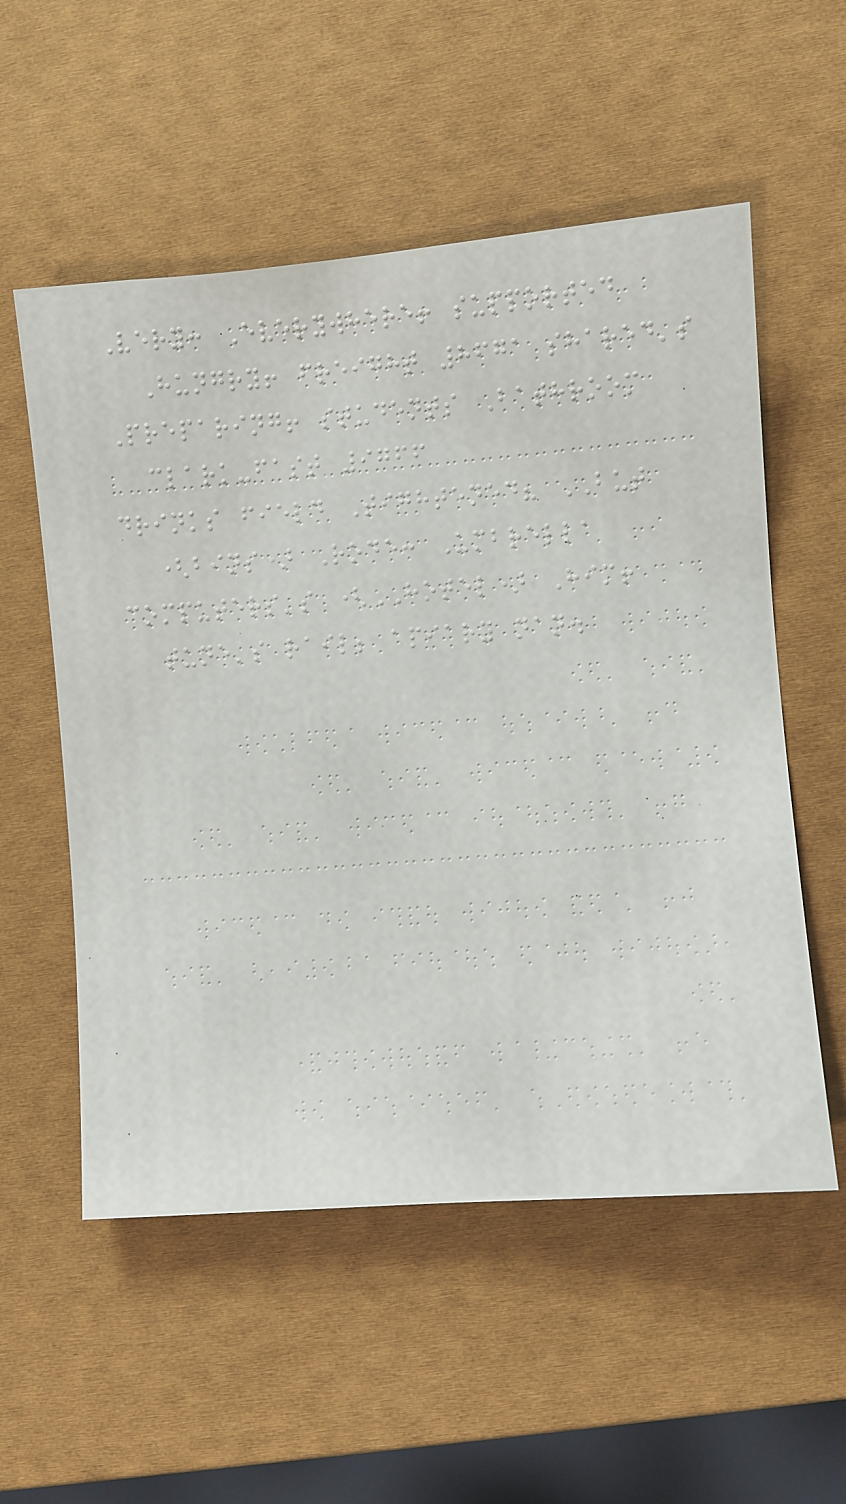Very: Everywhere! supported
Hungry! freight 8671 shared's
Preparing! students Bathroom
clark-fast 9766
drinks field Tightened? BUT
(bins) Rode: Umbrella
computers's (HOTEL) Him!
tune's rail; apiary nan.
